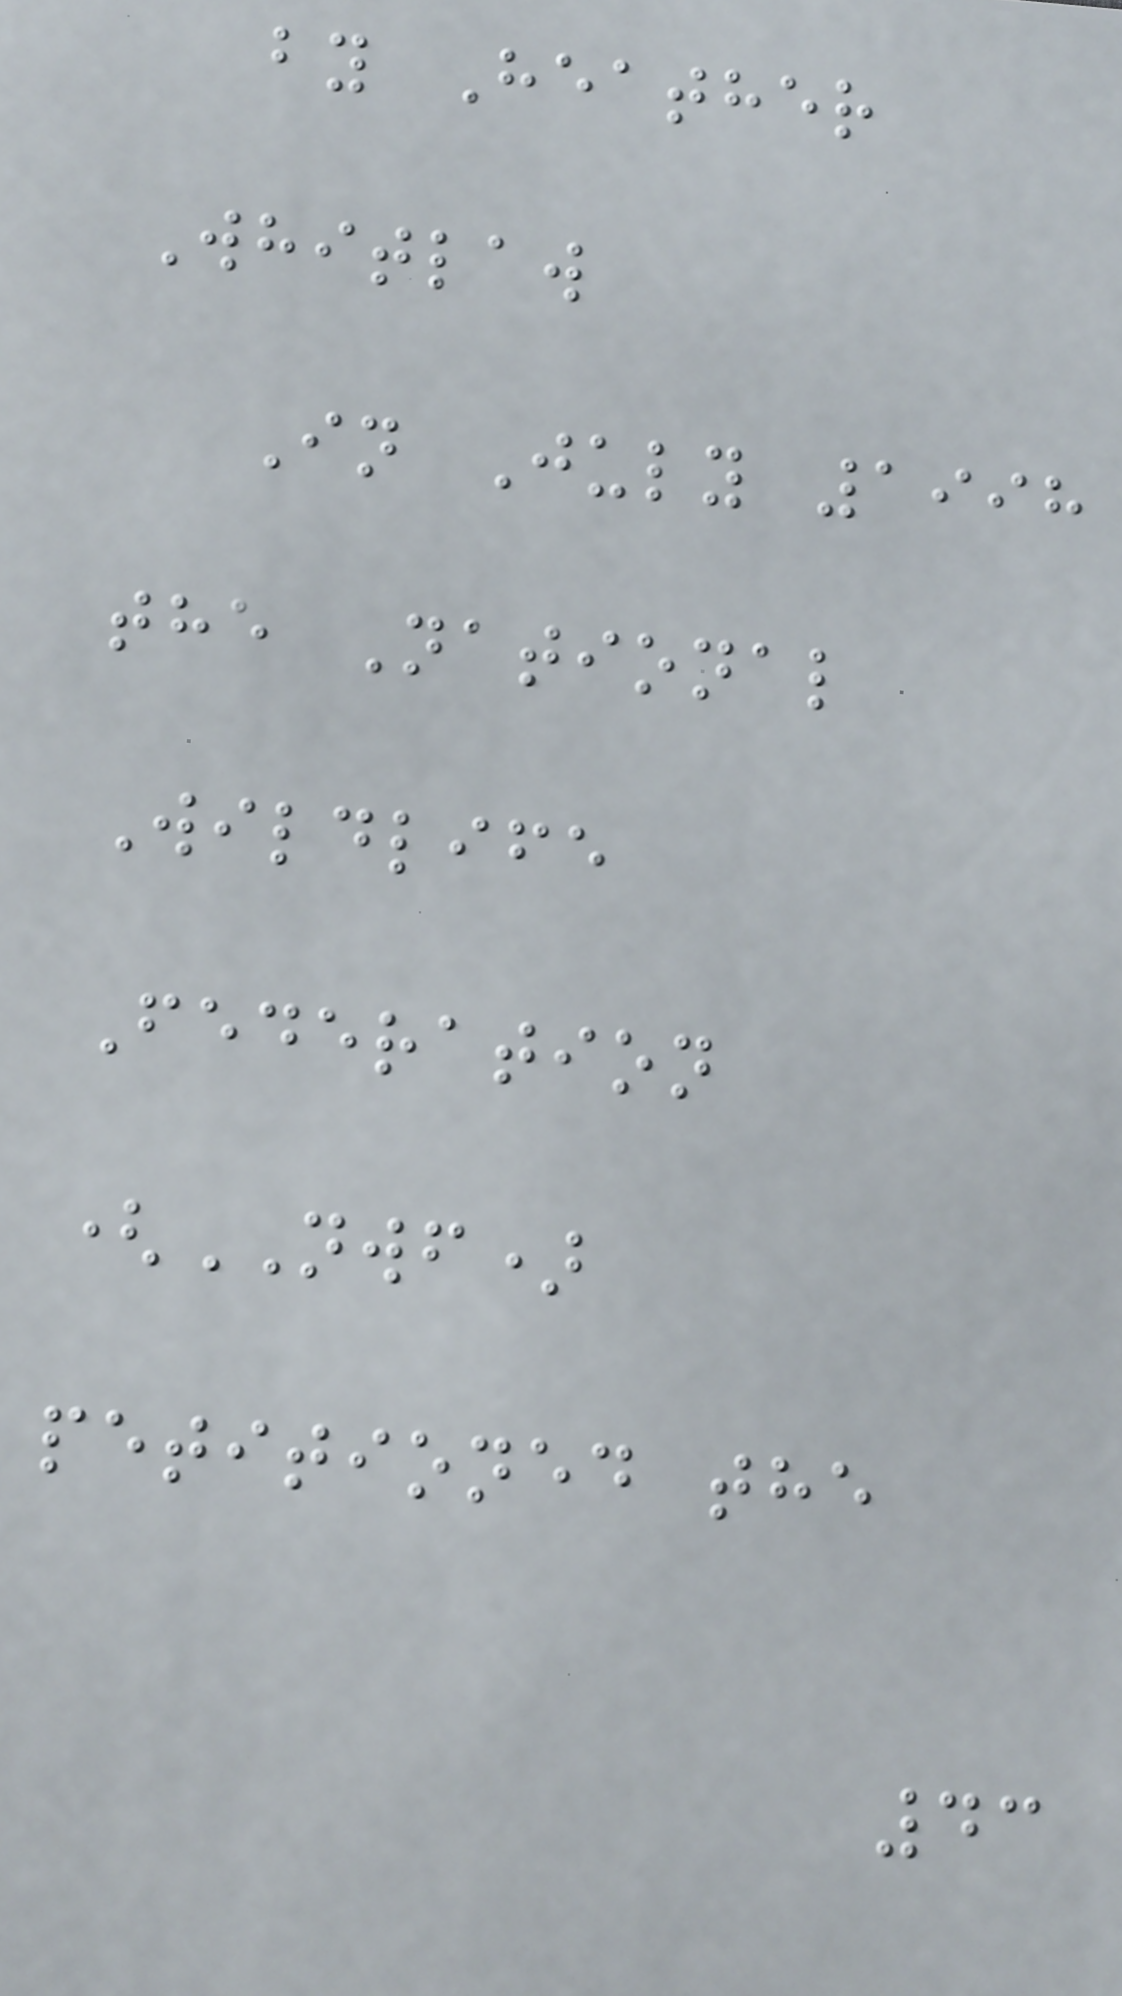by Heather
Whitlaw
In July 1998
the National
Wildlife
Federation
(NWF)
petitioned the
43
